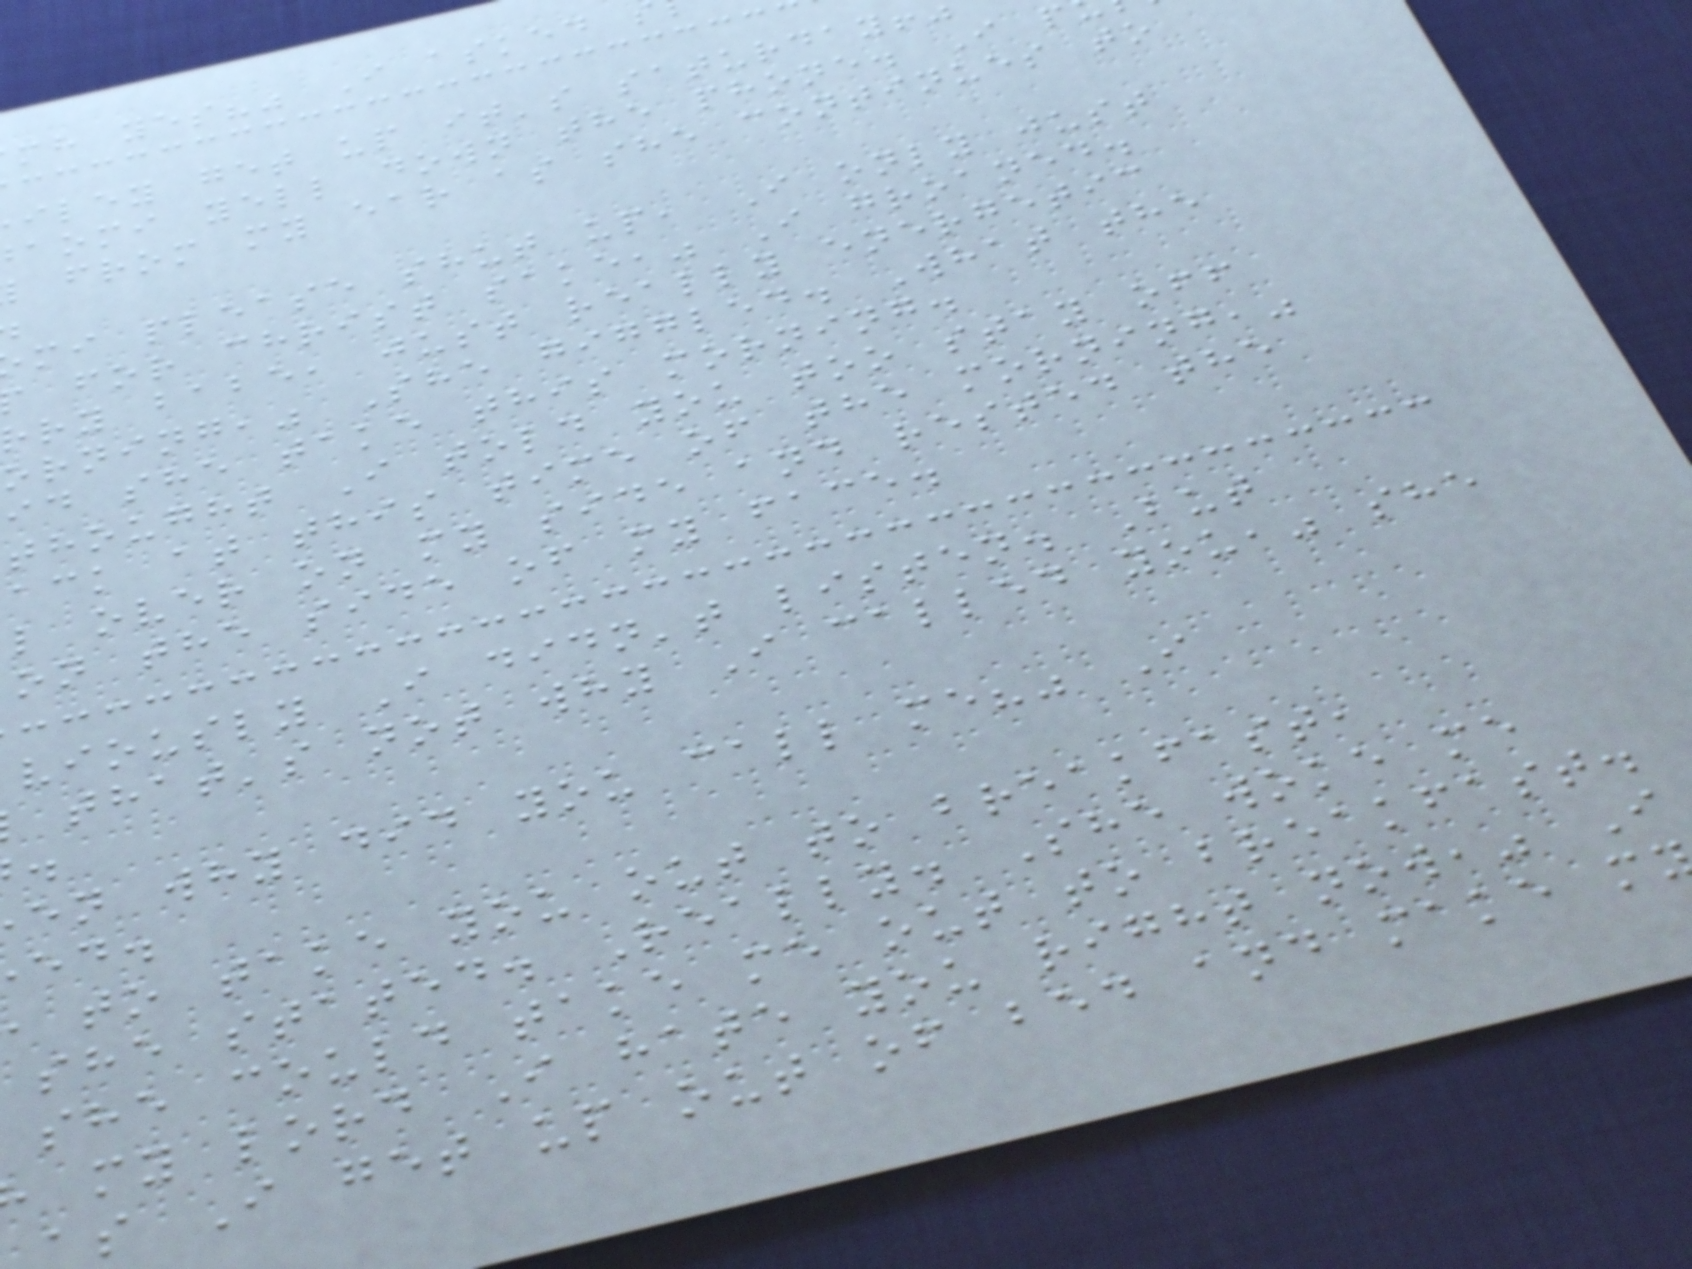mh yes?" I asked
iley get up it's
aomi yell down the phone. I p
from my ear as she continues to
mi please shut up, I only just
for christ sake," I groaned.
rry babe, just really energetic
orning," She giggled. What the
id she take this morning.
thought I told you too stay off
ack at this time of the morning,"
l over on my side and rested the
on the side of my face.
viously I didn't listen. But
that's not why I called you," she
en why did you call me?" I
to take you out to breakfast,
she stated. Really. She woke me
she could take me out to breakfast.
my lord I hate you right now," I
s I get up out of bed and make m
